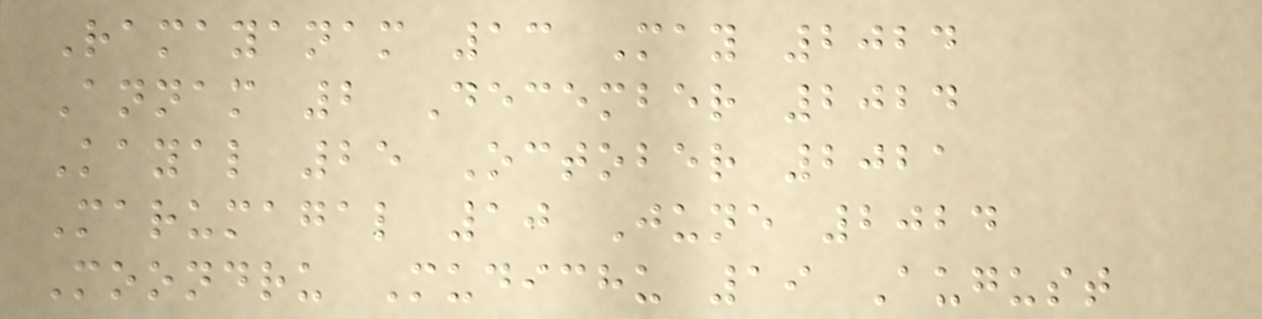Ramayanam 13 May 2024
Annam 2 December 2024
Kayal 25 October 2021
Marumagal 10 June 2024
Moondru Mudichu 19 August
